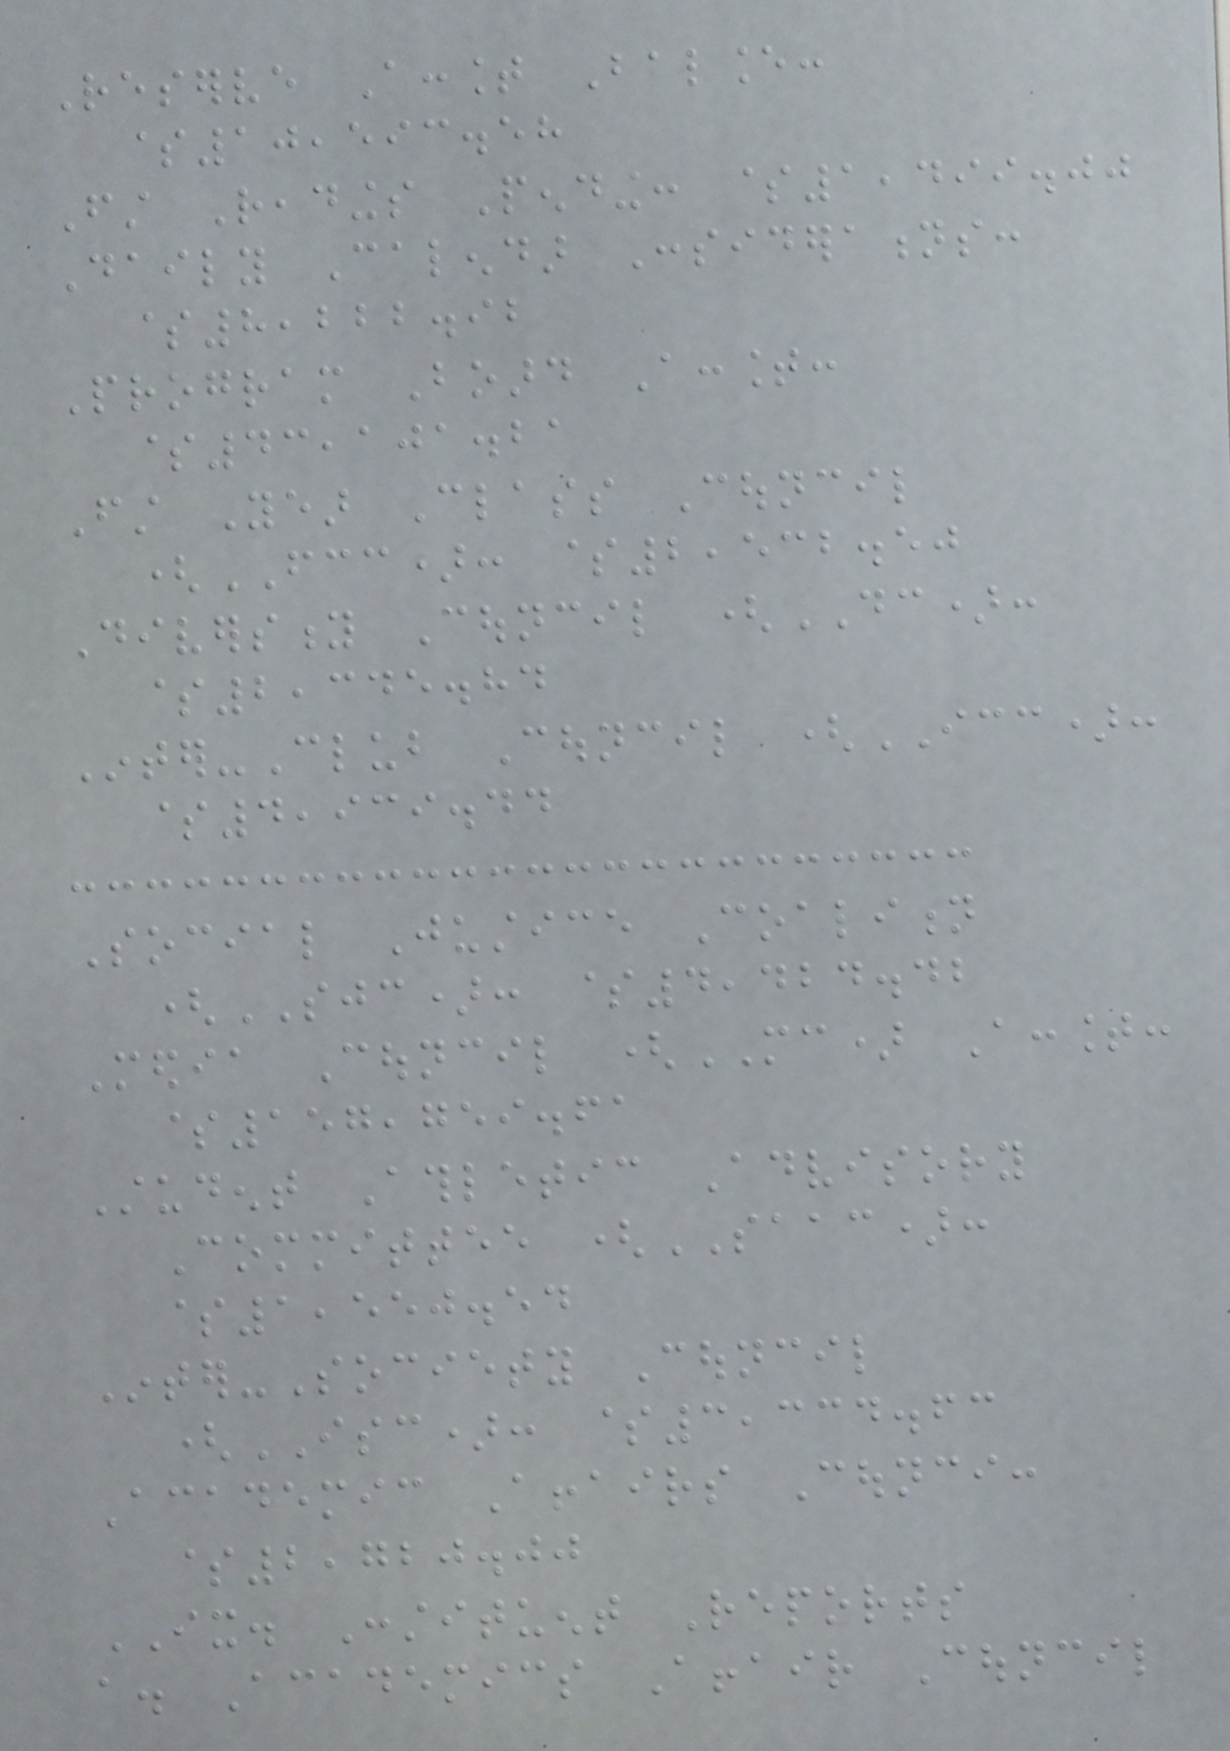Reserve Account Balance:
$10,593.58
First Readings Pending: $1,499.00
Daily Calendar Considerations:
$8,222.92
Program Board Account:
$43,101.21
First Year Class Council
(FCC): $2,532.50
Diversity Council (DC):
$2,345.84
Inter-Club Council (ICC):
$4,939.44
Social Justice Coalition
(SJC): $4,424.42
Media Council (MC) Account:
$157,759.61
Student Athletic Advisory
Committee (SAAC):
$1,550.54
Inter-Society Council
(ISC): $3,334.63
Academic Affairs Counci:
$2,720.00
IX. Constituent Reports
a. Academics Affair Council
